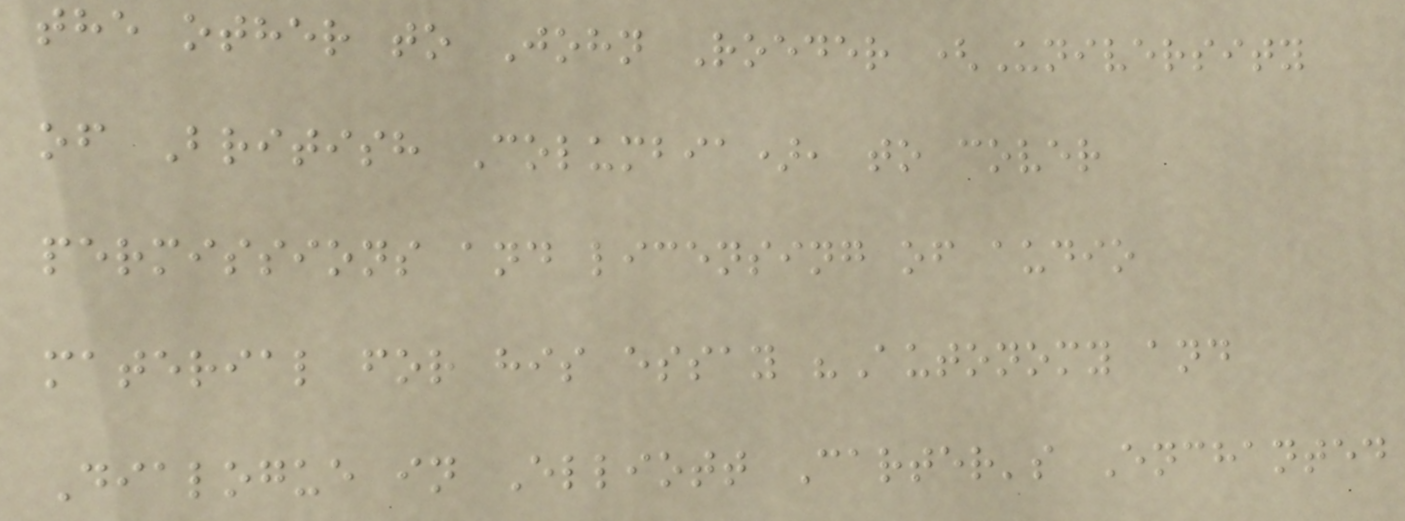the other to John Roeder (University
of British Columbia), to cover
permissions and licensing of audio
material for his essay "Autonomy and
Dialogue in Elliott Carter's Enchanted
